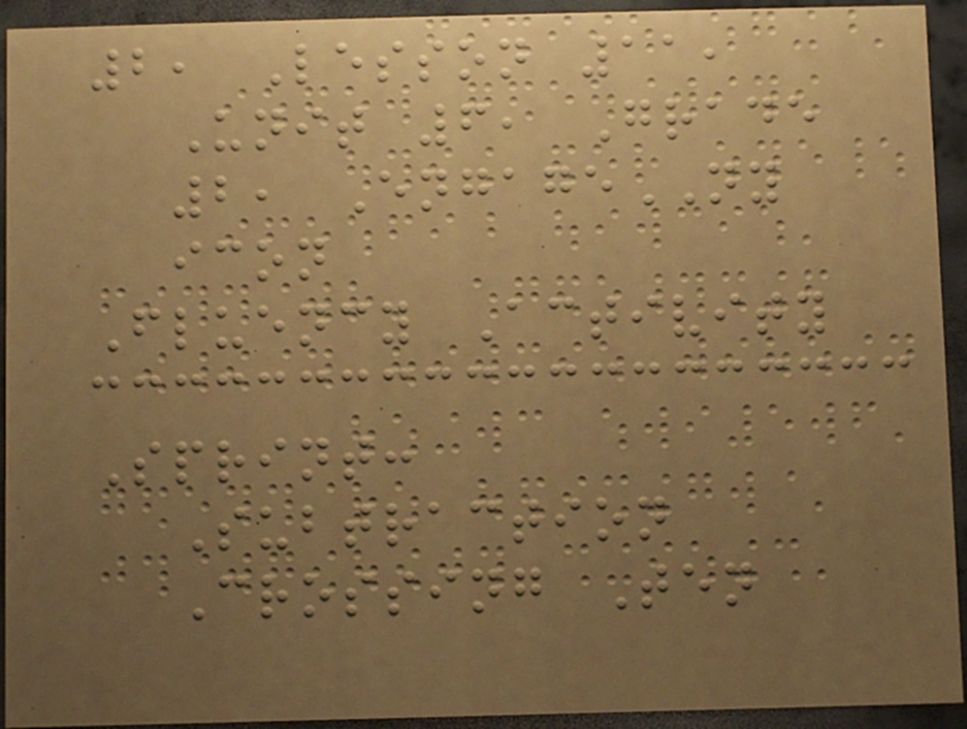2, Lesson 11,
Unit 6, Grade
2, EngageNY
icon
Fluency Activity
Sprint:
Subtraction
Crossing Ten
